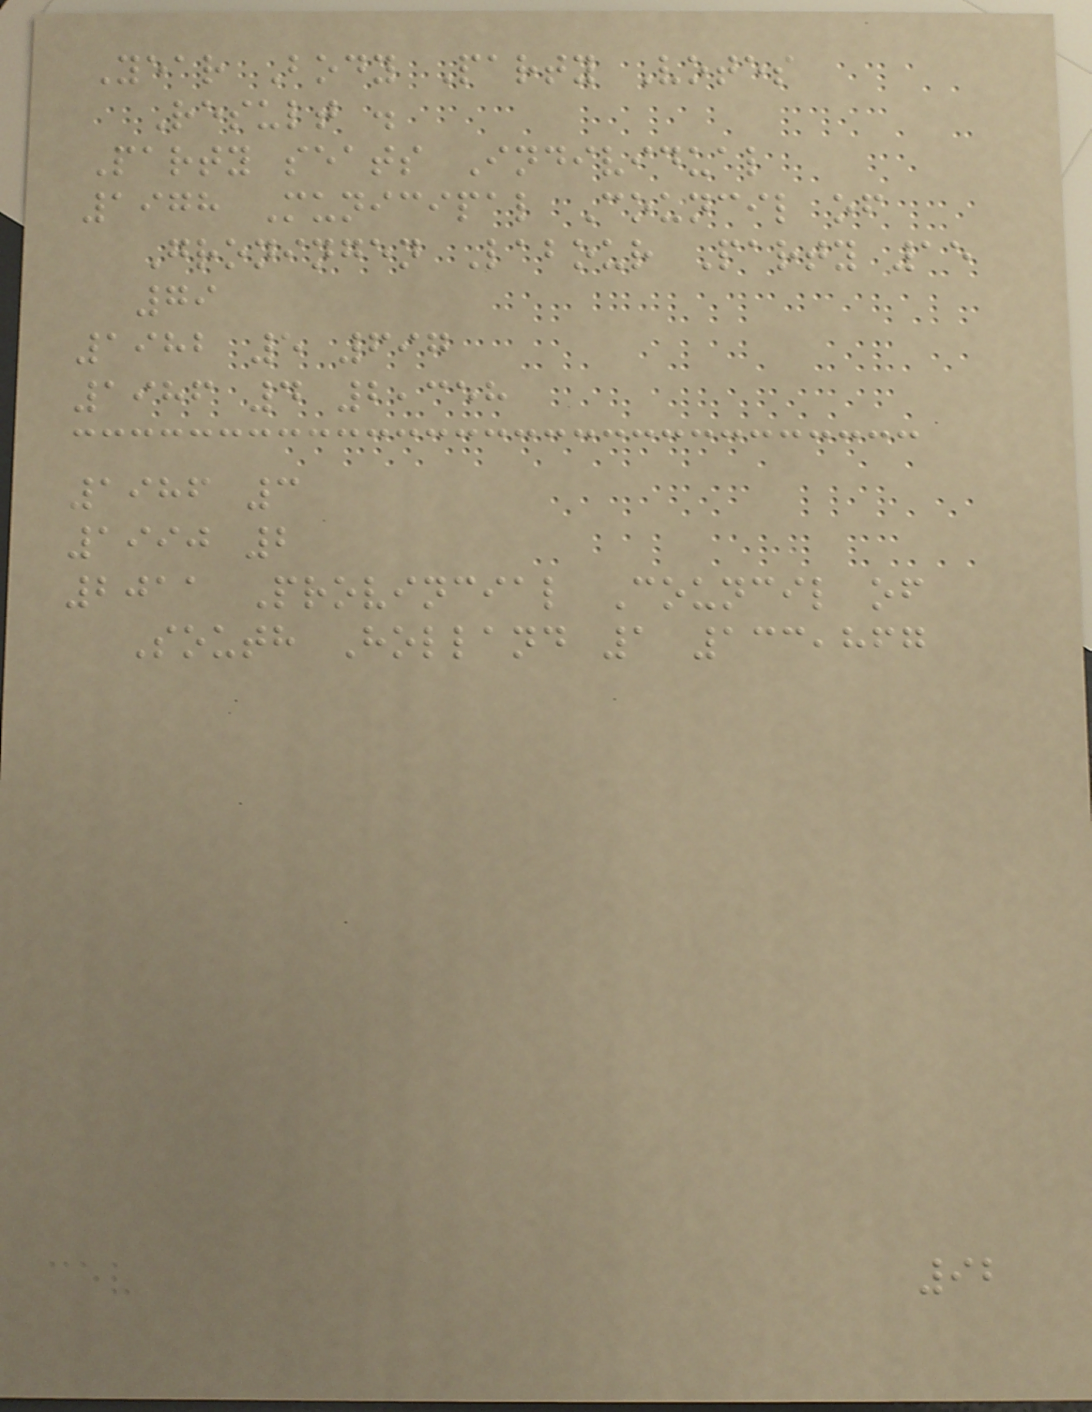Year Body Party Votes
Result .
Party seats Individual
1978 Municipal Council of
Groningen Labour Party 15
79
1982 5 697
1986 4 2,358
1986 3
1990 2
2011 Provincial Council of
South Holland 1 133,867
92
